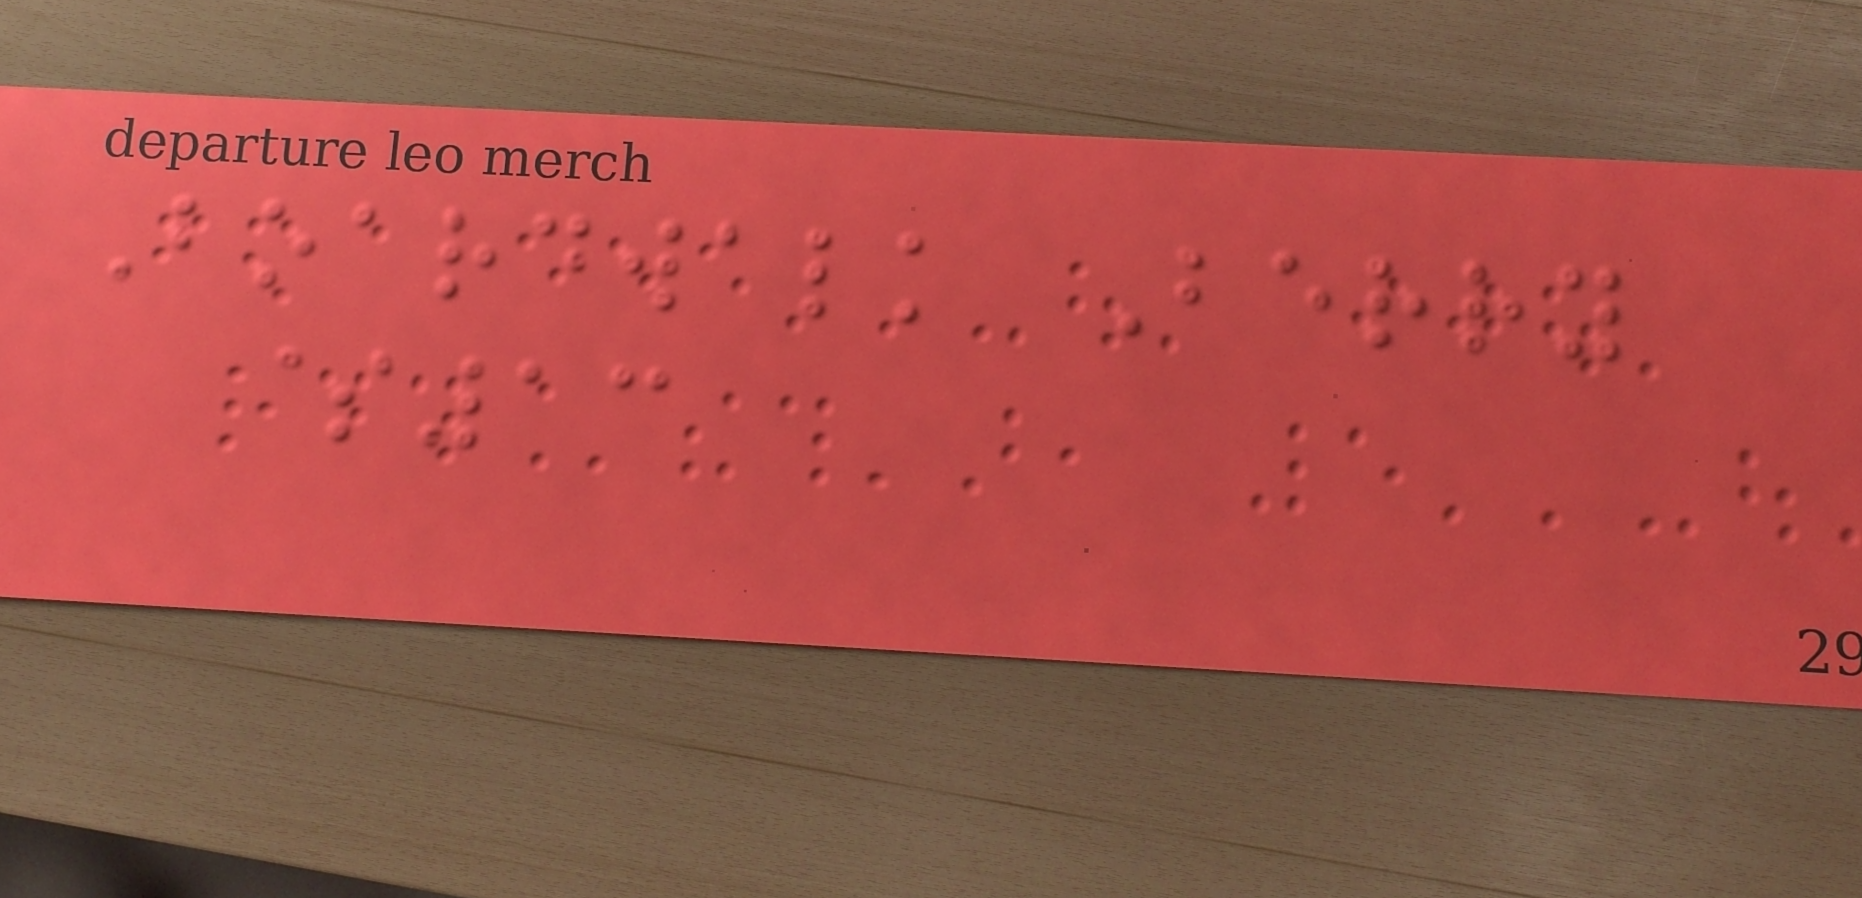Boardwalk Berry
$13
